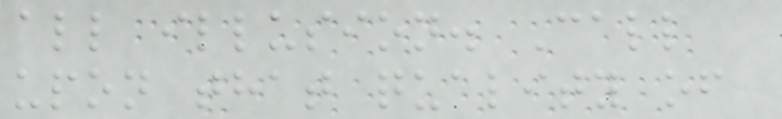all illusion. Call
upon that quality of
